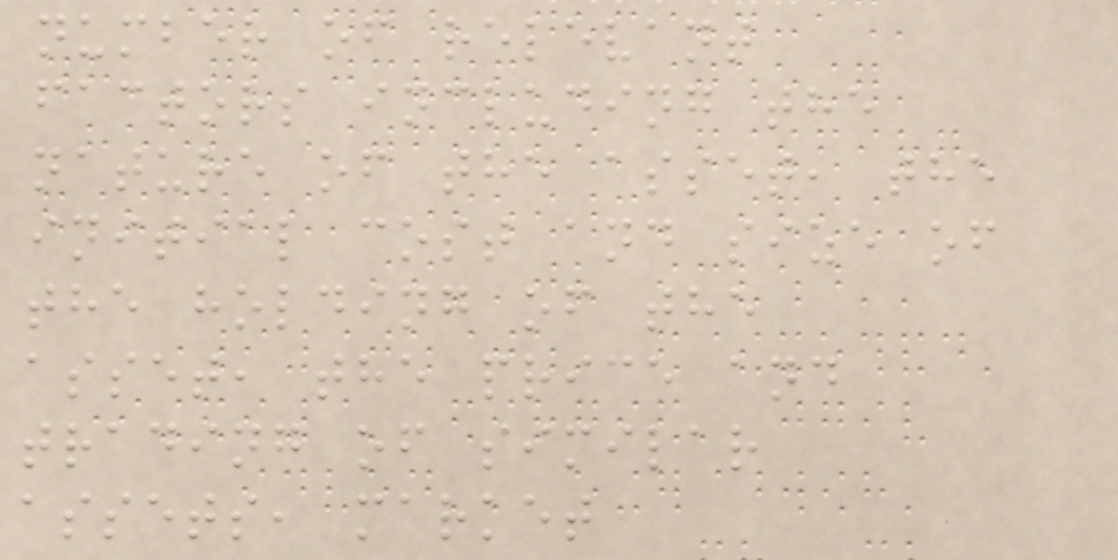number of relevant
factors including the
nature of the asset, the
initial cost and size of
the holding of the
asset, the price and
trading of similar
assets, market
